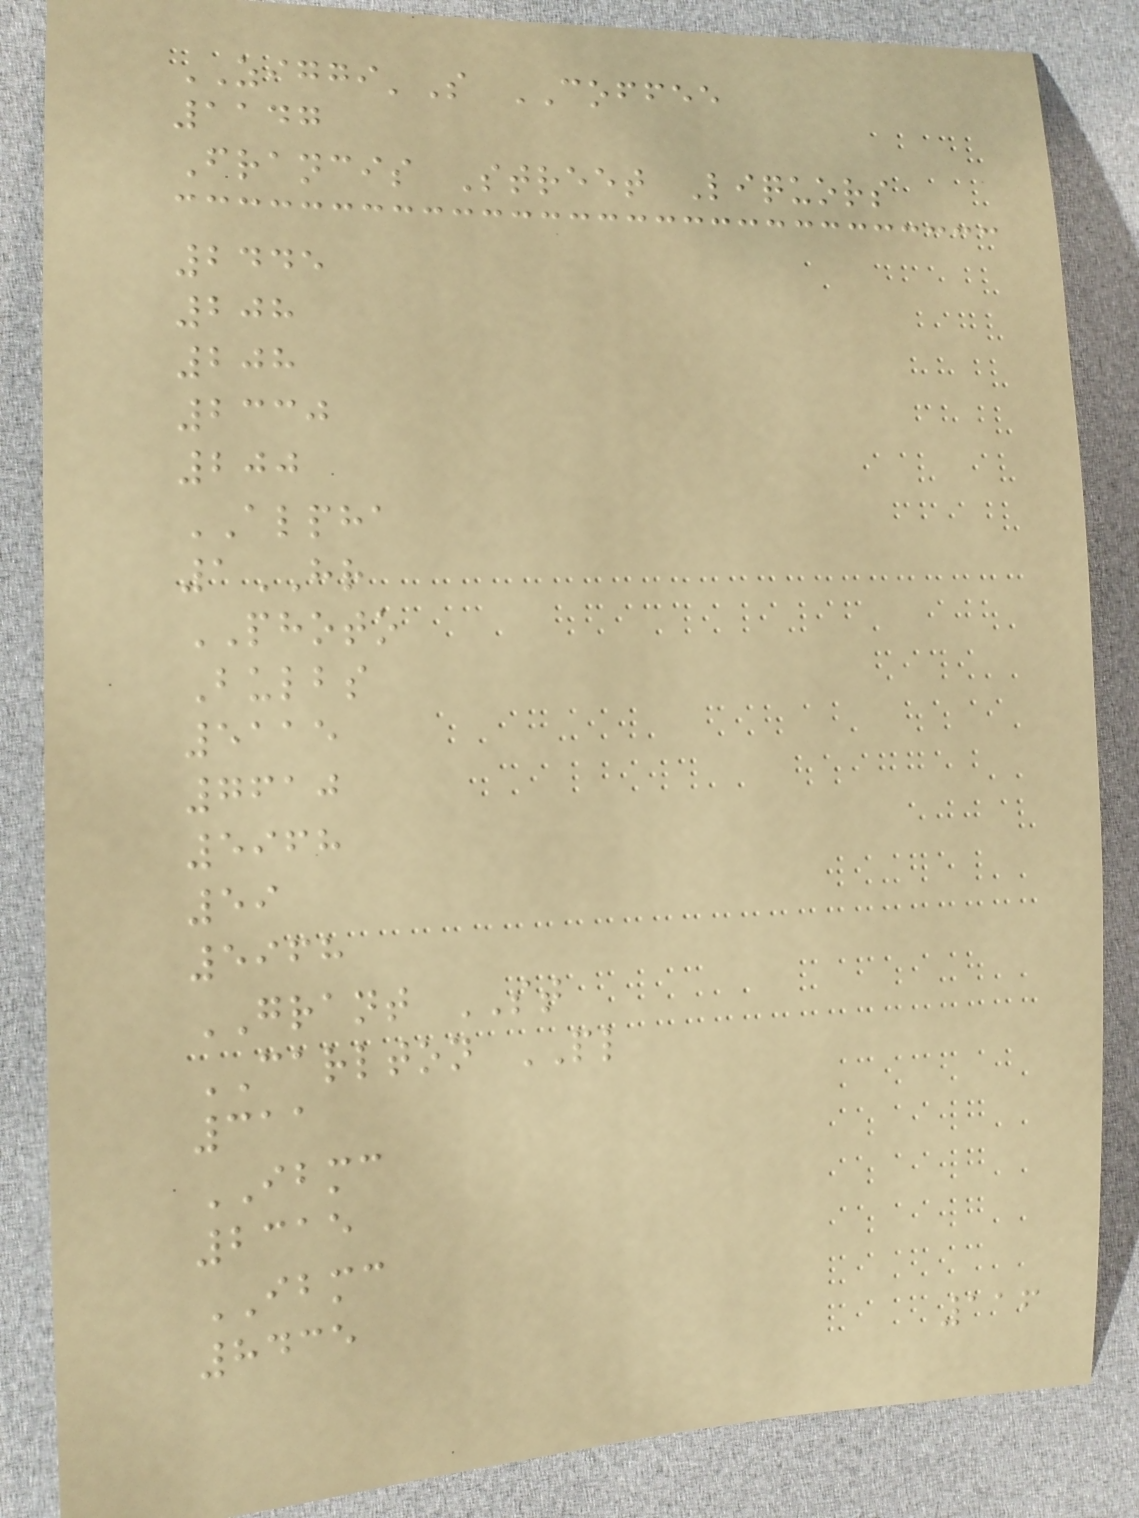ZIGGI'S COFFEE
1147
Francis Street Liquors
2445
208
208
2330
200
ALPHA
1HR
PHOTO
Bulbs
5115
7610
5968
59
5968
GRANT ST
CARLTON PL
311
IBMC
2315
IBMC
8435
116
